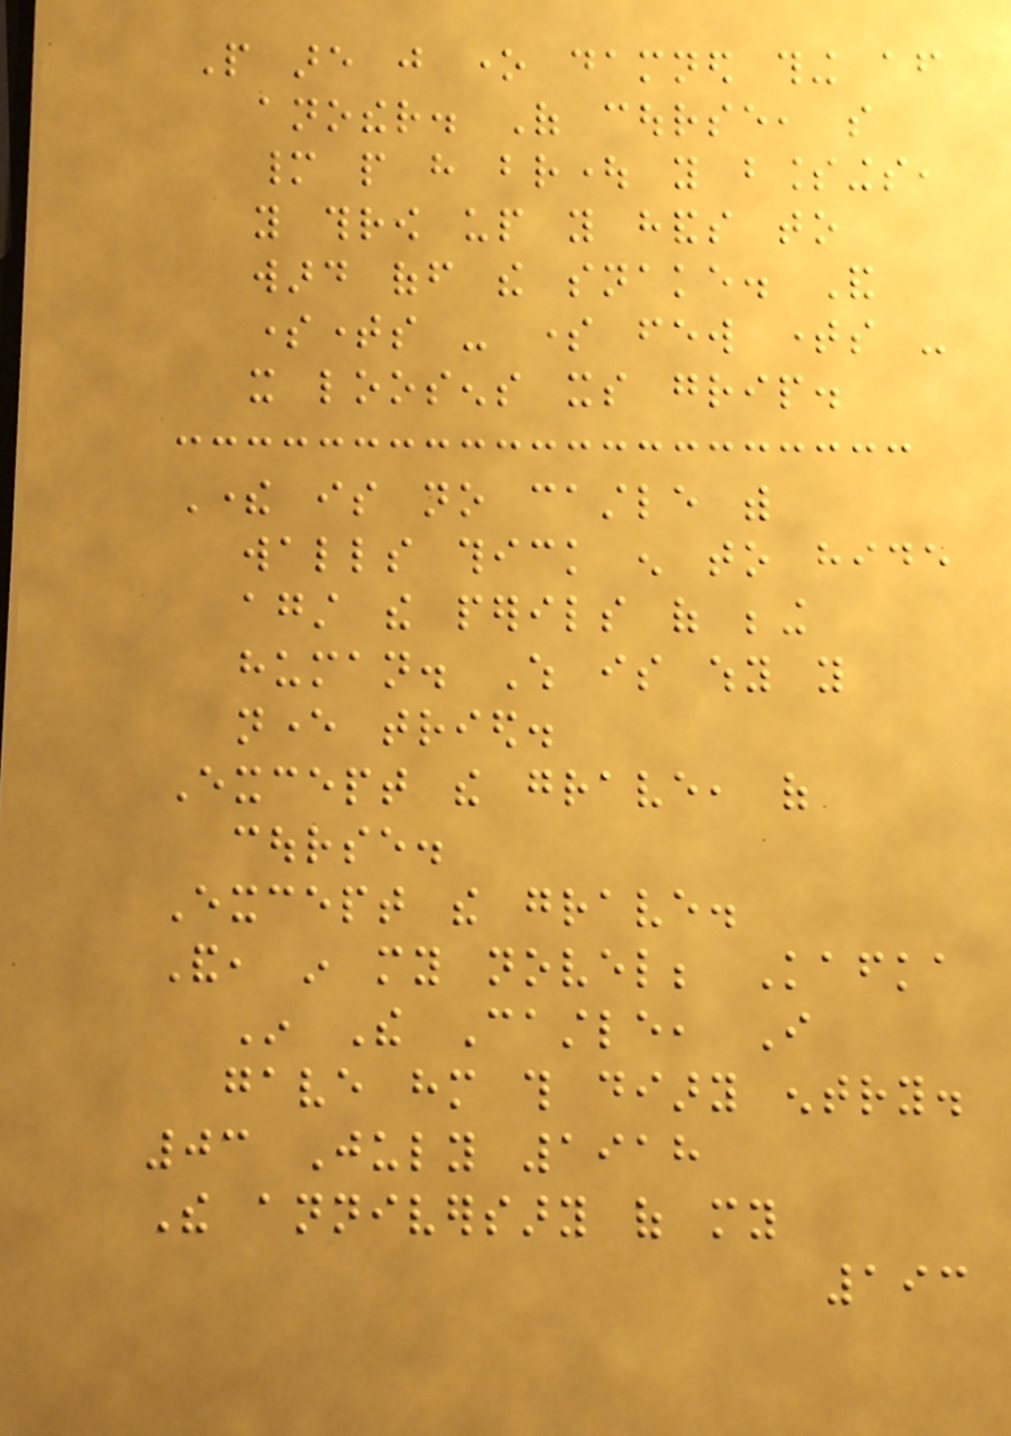People are just one damned thing after
another. Of course, so
many people have brought you blessings,
you throw up you hands to
ward off the snake. And
sometimes - some few times -
it loosens its grip.
There is no castle with
walls thick enough to hide
against the perils of being
human. Which is why you
never tried.
Except the grave, of
course.
Except the grave.
And, in my novel; Kafka
In The Castle, I
gave him this diary entry.
03 July 1918
The anniversary of my
193
